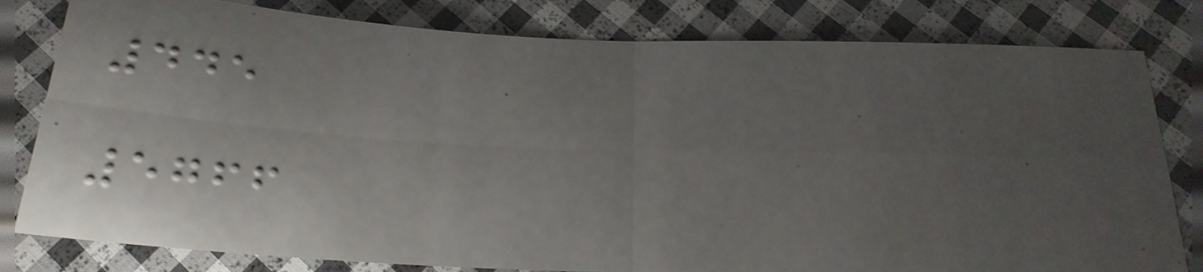445
5766
